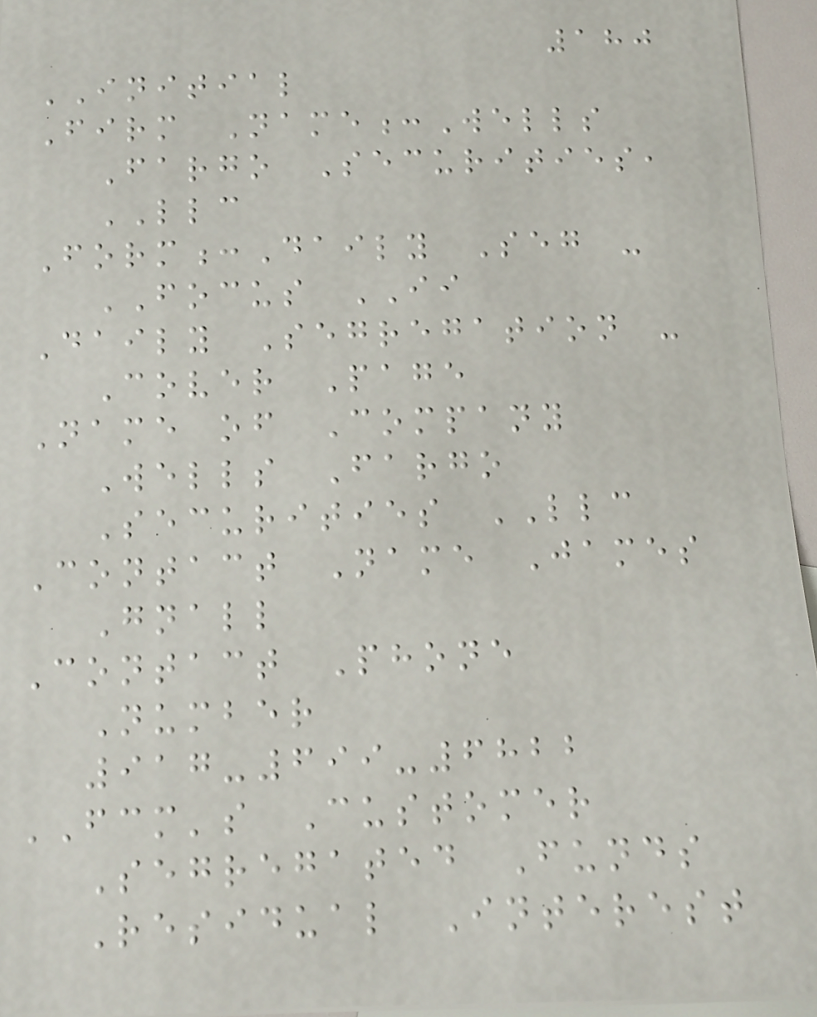180
INITIAL
Firm Name:Wells
Fargo Securities,
LLC
Form:Daily Seg -
FOCUS II
Daily Segregation -
Cover Page
Name of Company
Wells Fargo
Securities LLC
Contact Name James
Gnall
Contact Phone
Number
917-699-6822
FCM's Customer
Segregated Funds
Residual Interest
